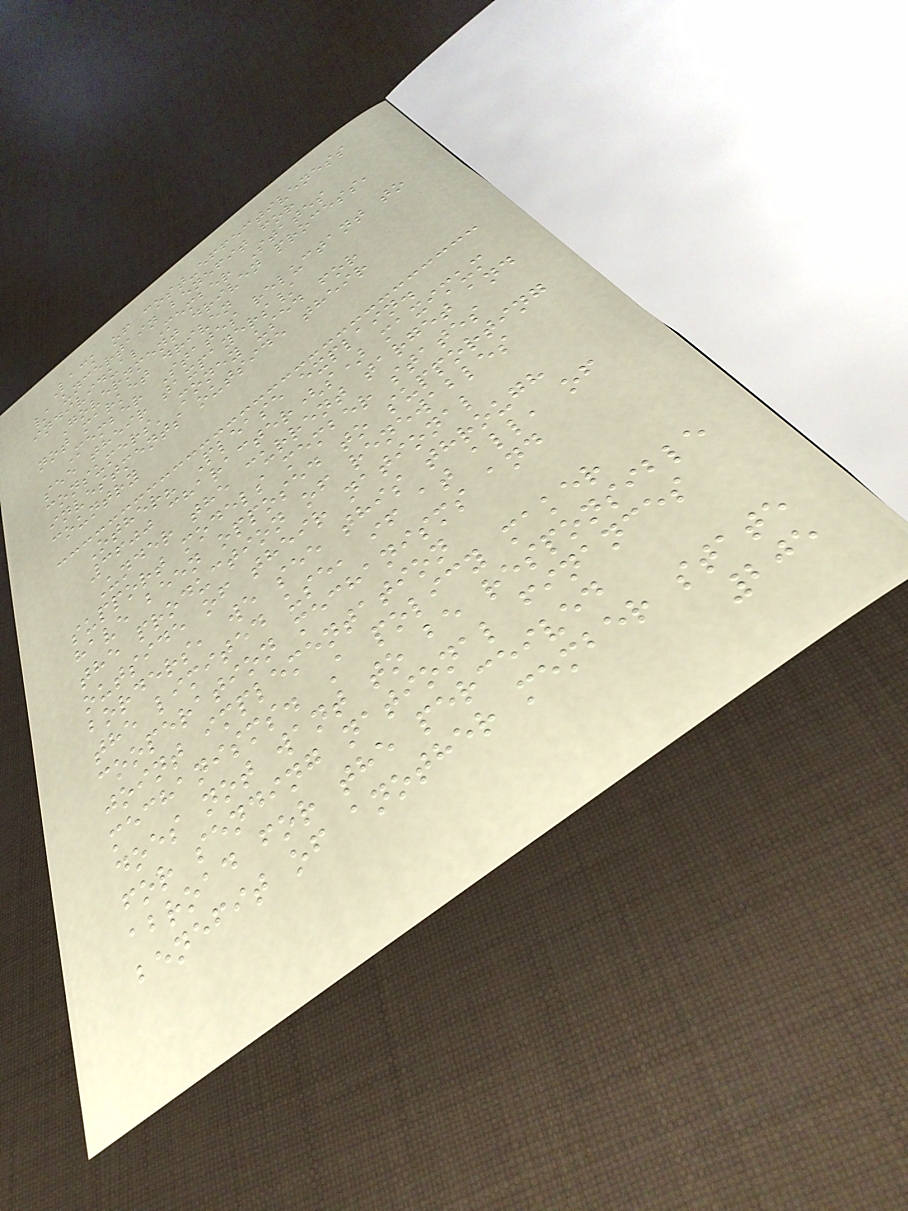Lack of cost-effectiveness
/ uncertain benefit for
individual Member States
Government driven process,
not market driven
Member States reluctant to
see their taxpayers/
consumers' money used for
investments outside their
country
Other? Please explain.
3600 character(s) maximum
Under the current target and
support models member states
have been opposed to supporting
the production of renewables
outside of their national
borders, we see this through
the limited use, if at all, of
cooperation mechanisms and
joint implementation
mechanisms. A policy maker
does not want to be responsible
for sending national finances
abroad for the perceived
benefit of another member state
205
